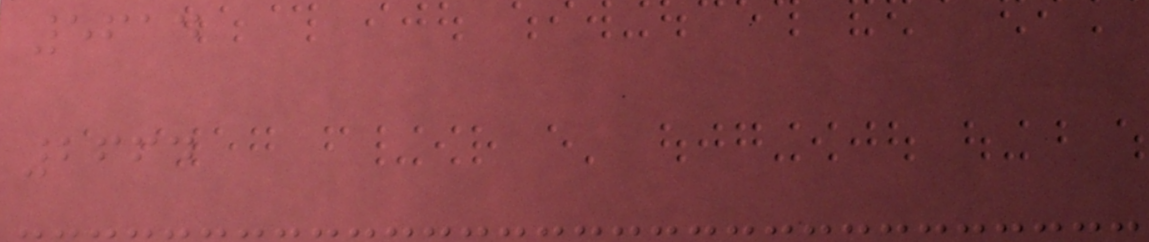5614
2664
